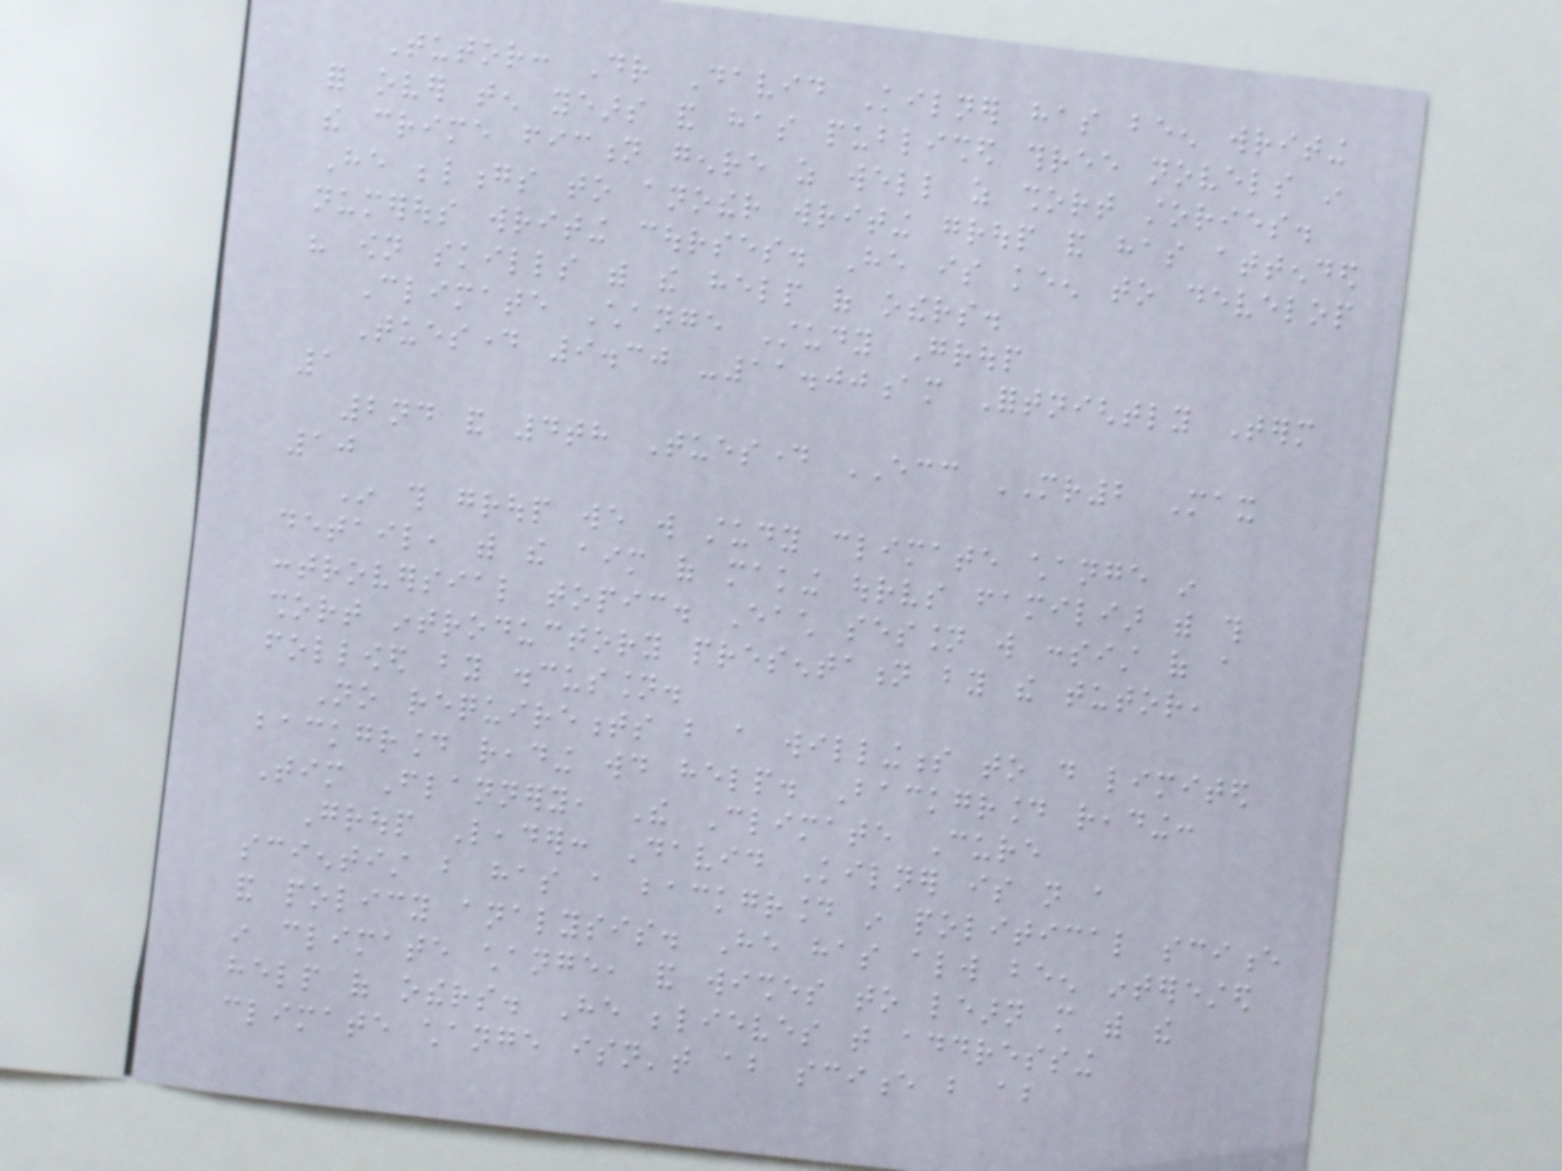Tutor: Dr David Kilner has been writing
for over ten years and has published three novels in
the crime fiction genre as well as short stories.
He belongs to another writing group and has attended
numerous writing courses. He is keen to develop
his own skills with the help of others.
Climate Change Study Group
Tuesday 9.30 -11.00am Fortnightly Term
1
2nd and 4th Tuesday ECC MR2 Max
10
In this group we will study climate change in
detail, with the aim of making ourselves familiar with this
controversial topic. Each session will consist of a
short introductory presentation by the tutor,
followed by discussion.
No requirements but a willingness to do limited
background reading would help. Background reading:
Tim Flannery, The Climate Cure
Group Leader: David Kilner is not a
scientist but has a background in political science
and policy analysis. He has always been interested
in climate change, and wishes to learn more with the
help of others. He believes that addressing
climate change isn't about science but about
